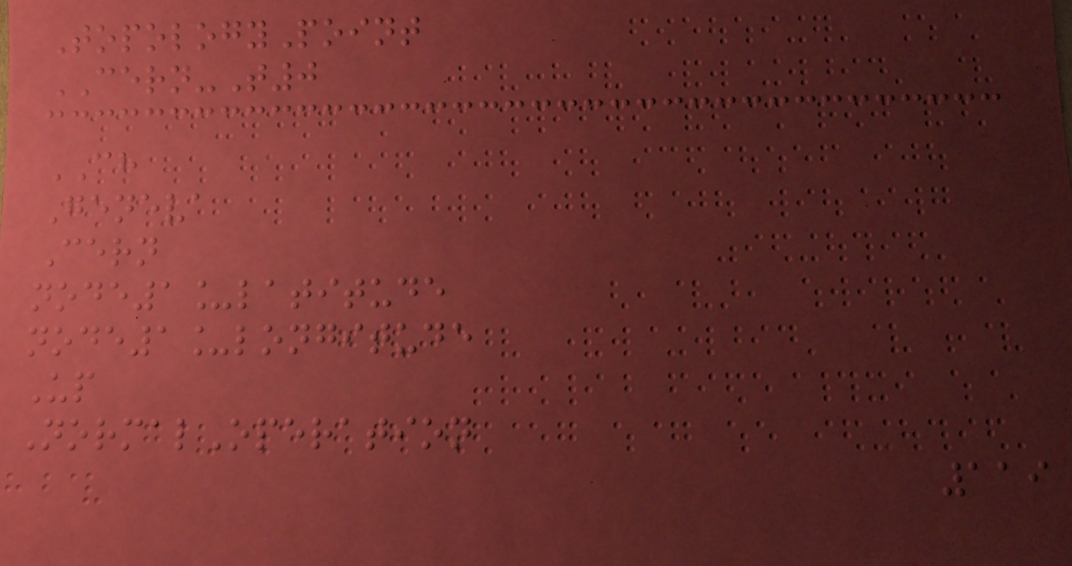TopologyPoint
CERN-T0
CH
Geneva
Cern
node1_latitude
node1_longitude
Up
NormalOperation
119
